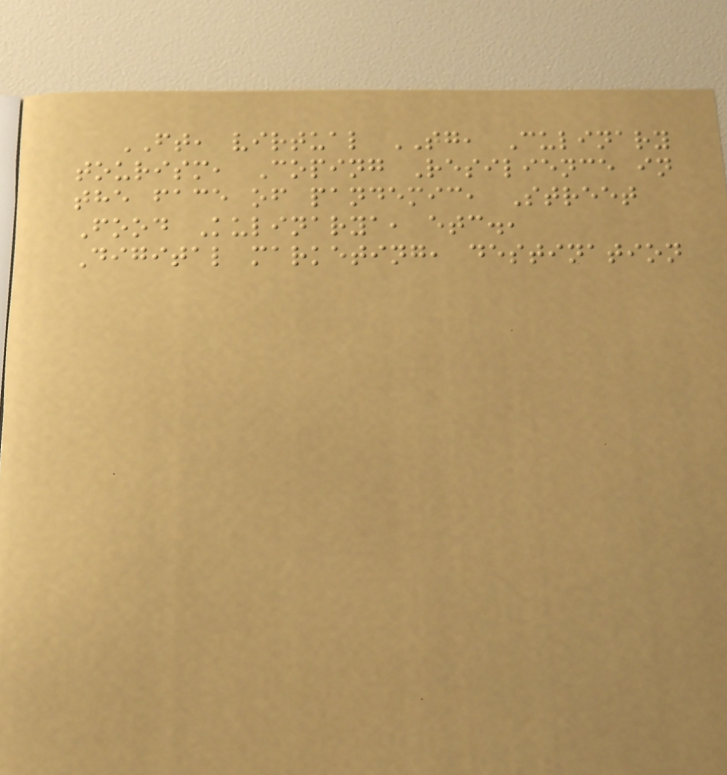FT, virtual TG, Culinary
tourism, Coping Resilience in
the face of pandemic, Street
Food Kulinarya, etc.,
Digital marketing, destination
